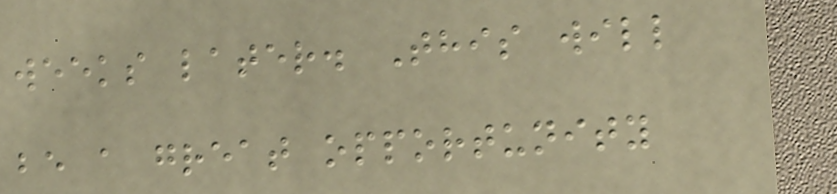weeks later. This will
be a great opportunity
